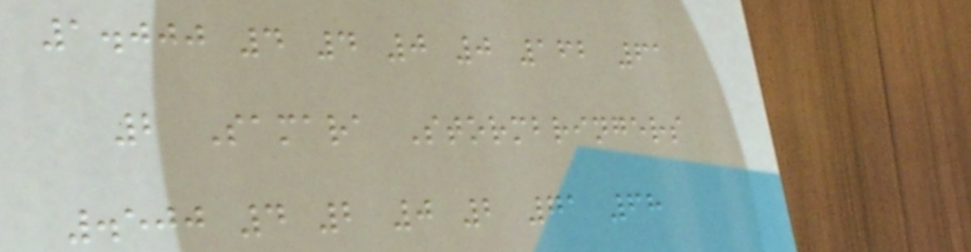1.000 4 4 0 0 162 61
2 Samara Stormbringers
.500 4 2 0 2 71 68
